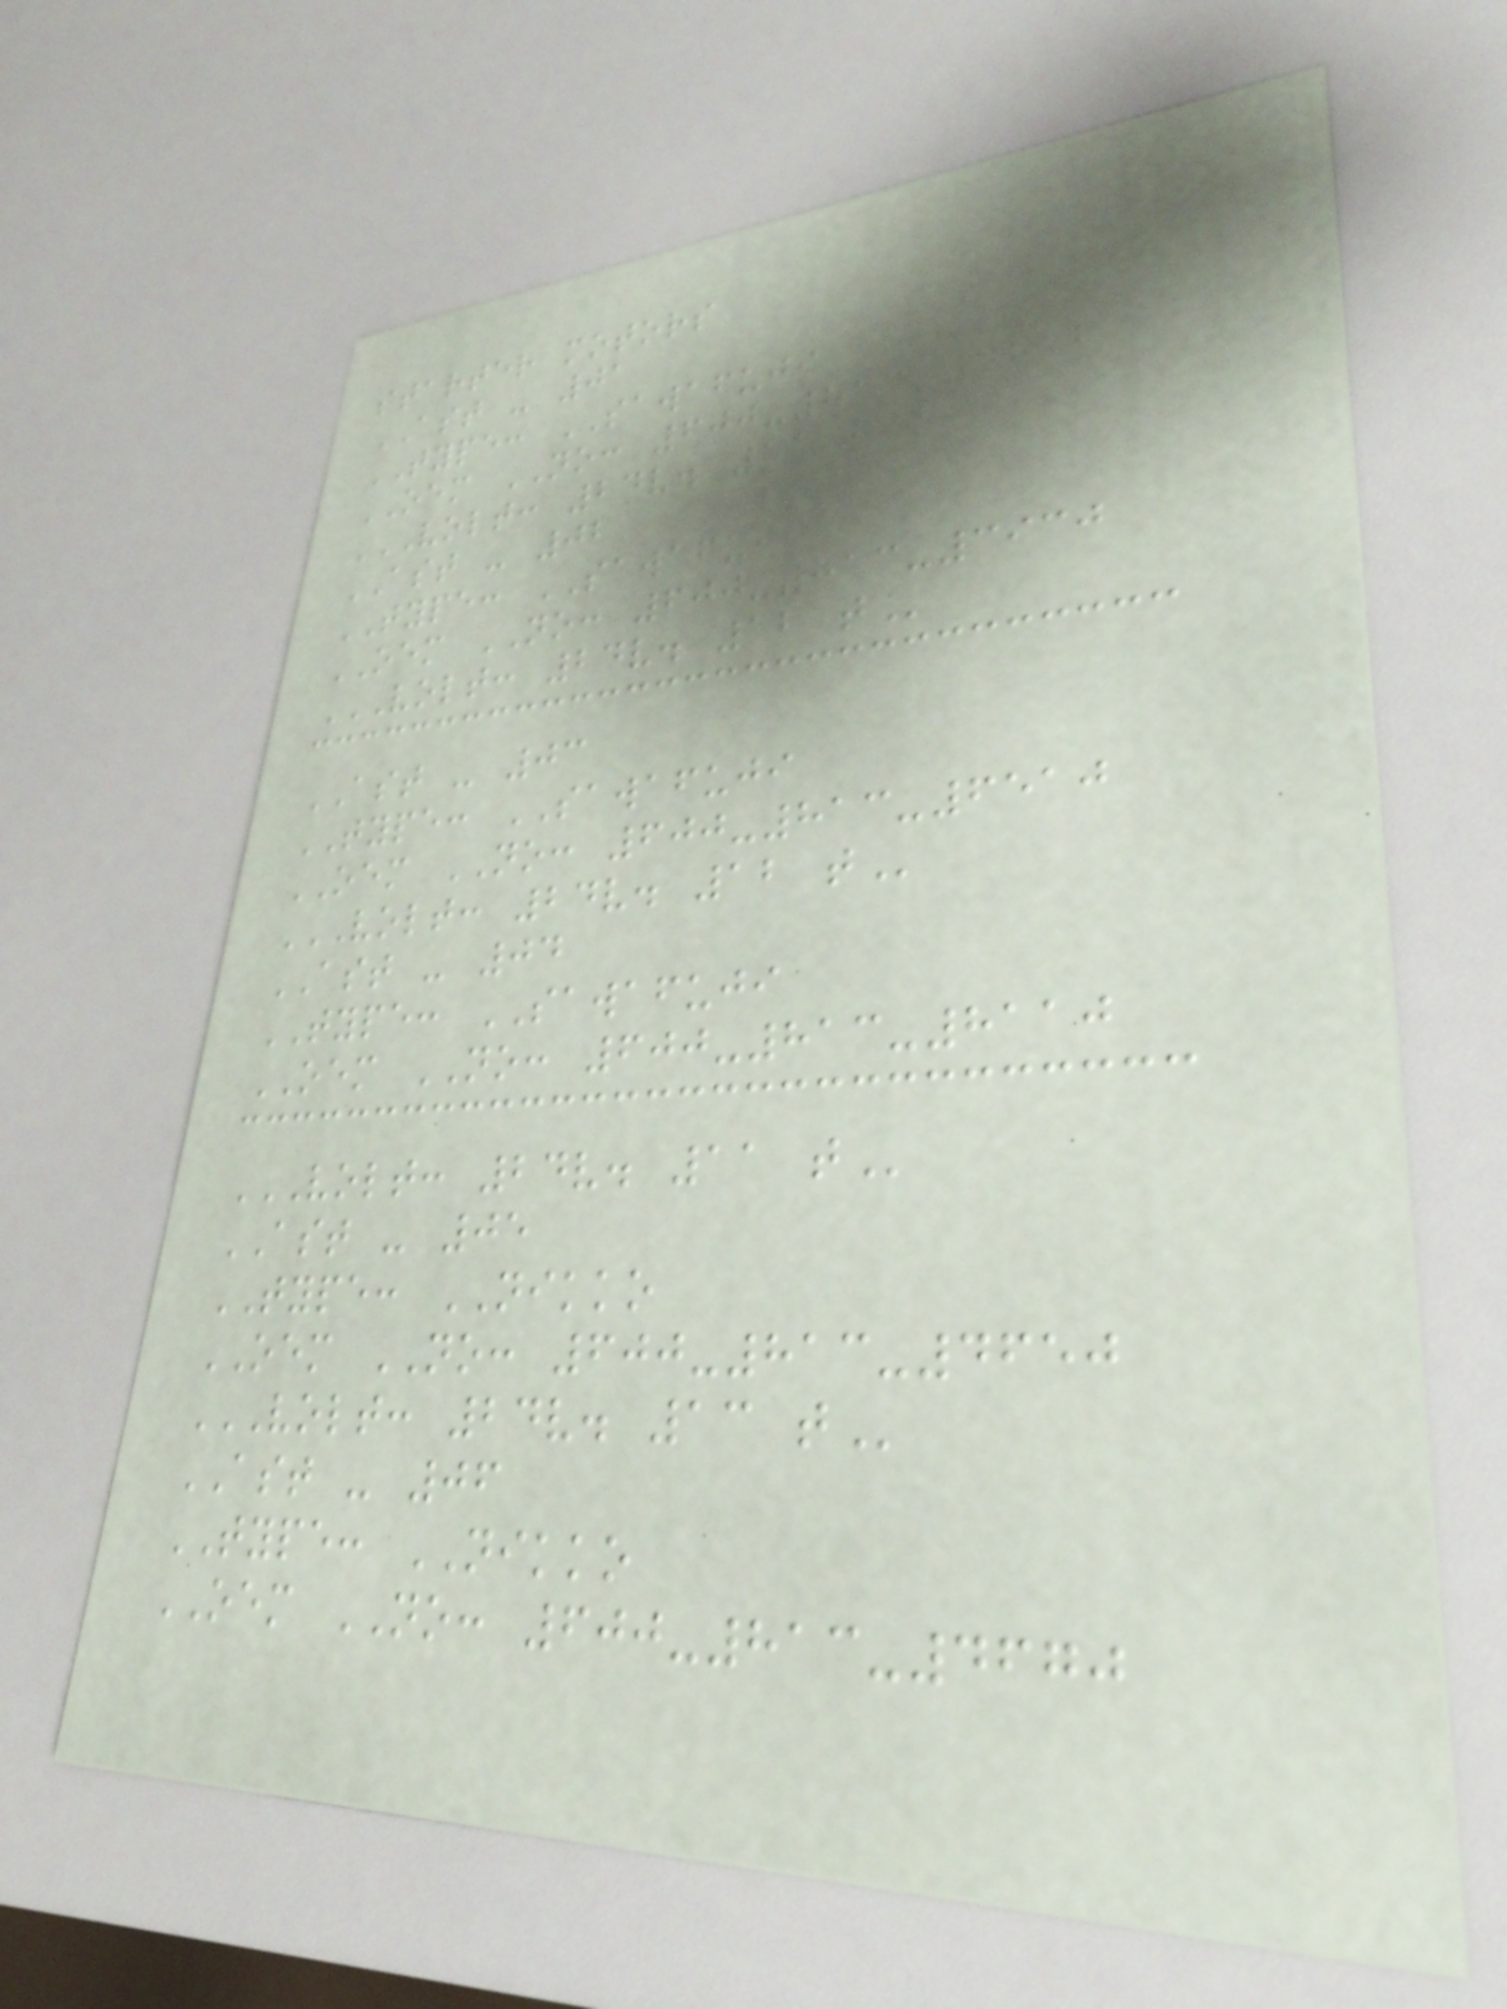starter motors
AST - 01
TYPE: SAWAFUJI
OEM NO: 600-813-4812
VOLT: 24V. 11 T
AST - 02
TYPE: SAWAFUJI
OEM NO: 600-813-3930
VOLT: 24V. 12 T
AST - 03
TYPE: SAWAFUJI
OEM NO: 600-813-6510
VOLT: 24V. 12 T
AST - 04
TYPE: SAWAFUJI
OEM NO: 600-813-8110
VOLT: 24V. 11 T
AST - 05
TYPE: NIKKO
OEM NO: 600-813-4650
VOLT: 24V. 13 T
AST - 06
TYPE: NIKKO
OEM NO: 600-813-4670
